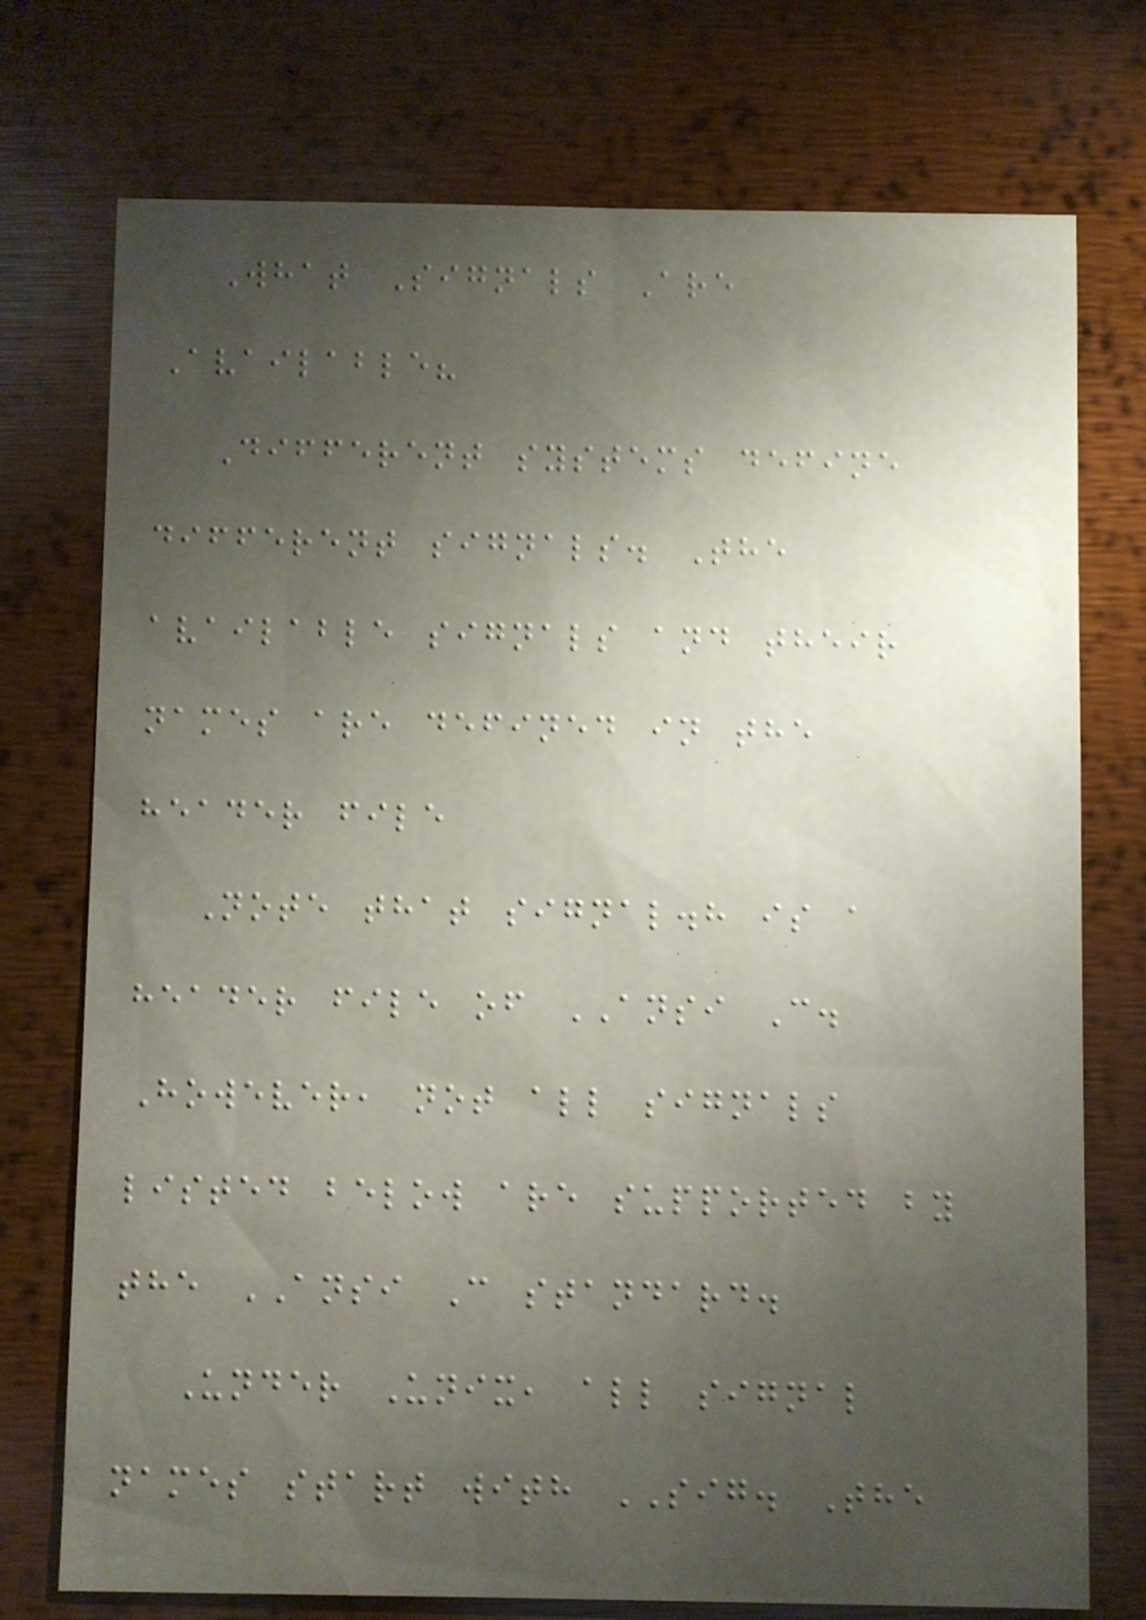What Signals Are
Available?
Different systems define
different signals. The
available signals and their
names are defined in the
header file
Note that signal.h is a
header file of ANSI C.
However, not all signals
listed below are supported by
the ANSI C standard.
Under Unix, all signal
names start with SIG. The
